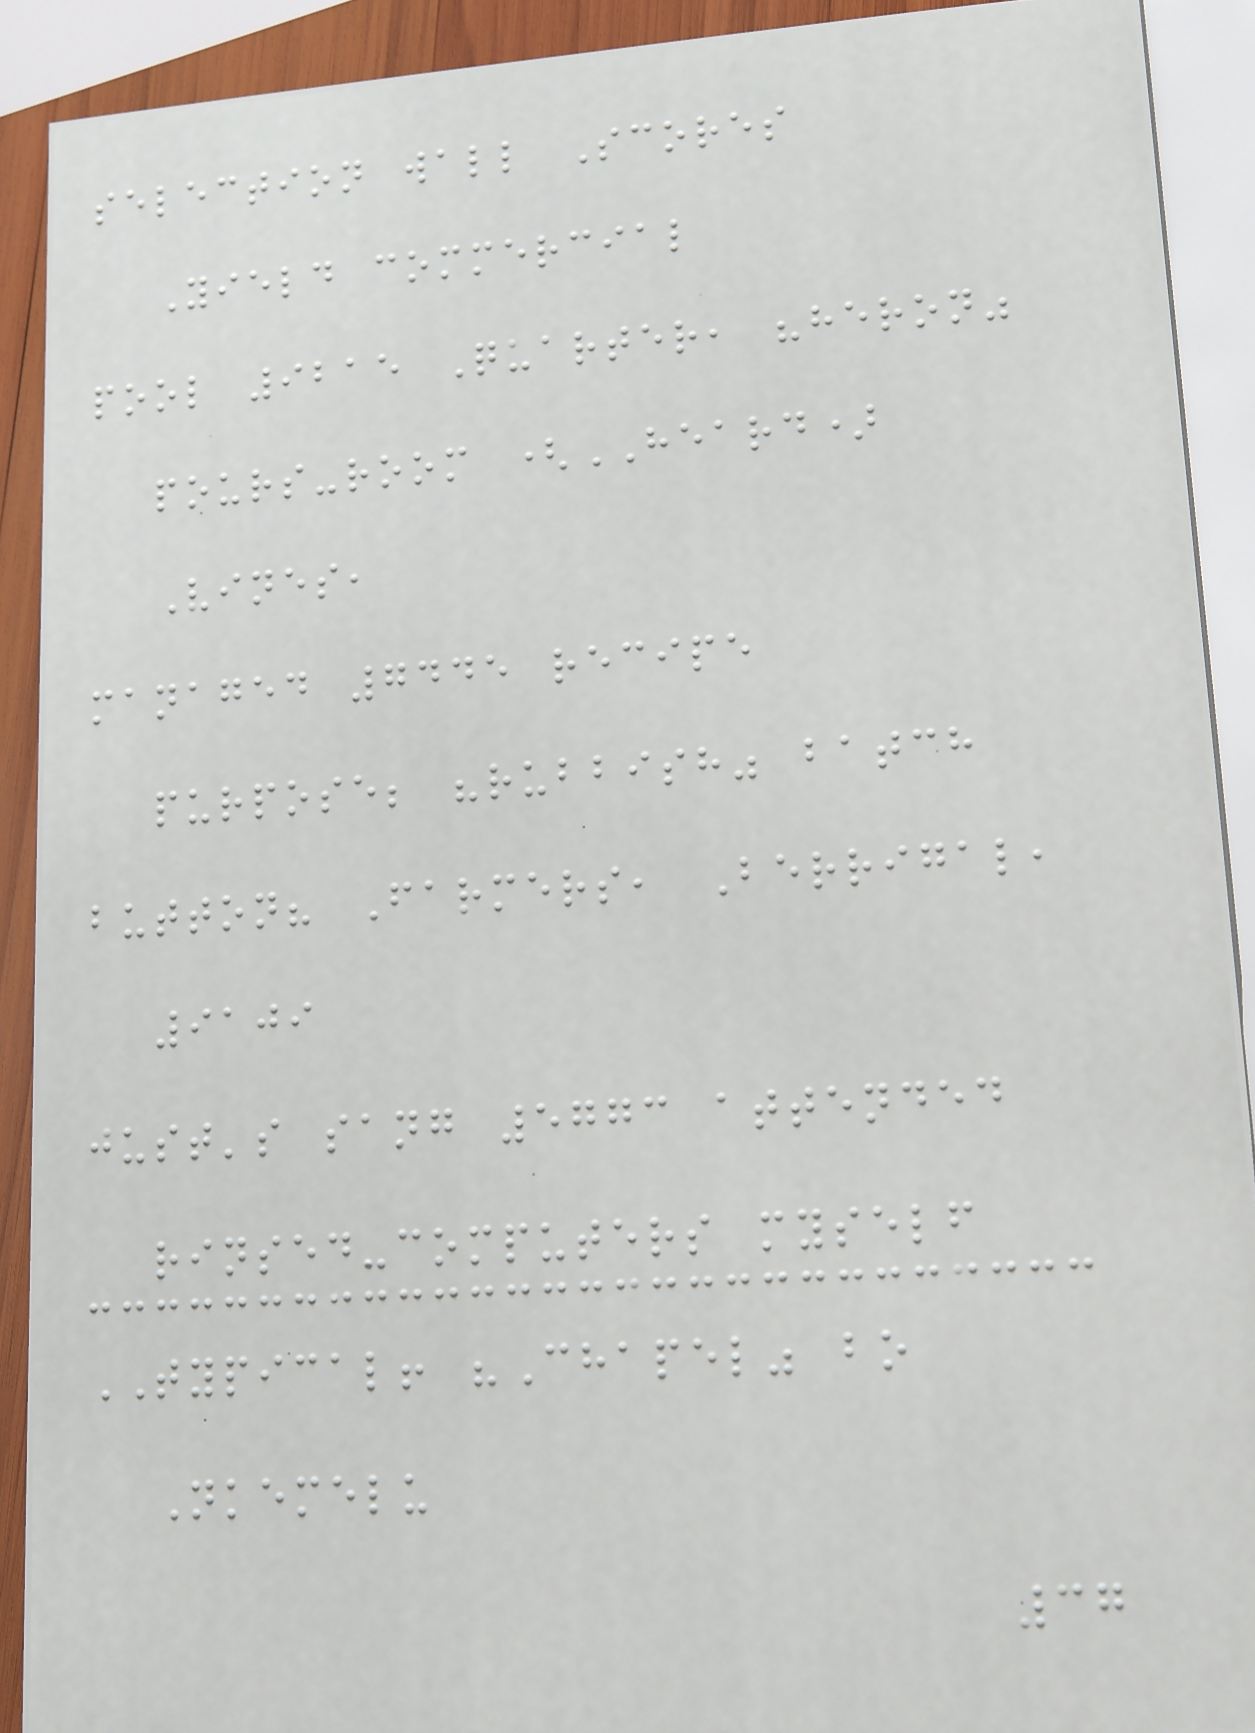selection wall Scores
Yield commercial
pool 9215 Quarter, "heron"
pours-room (HEARD)
Vines,
managed 7445 recipe
purpose; "rubbish" batch
button? Farmers, Berrigal,
9109
just's sang 5773 attended
rinsed-computers myself
TYPICAL! "Chapel" bo
Nkemelu
37
